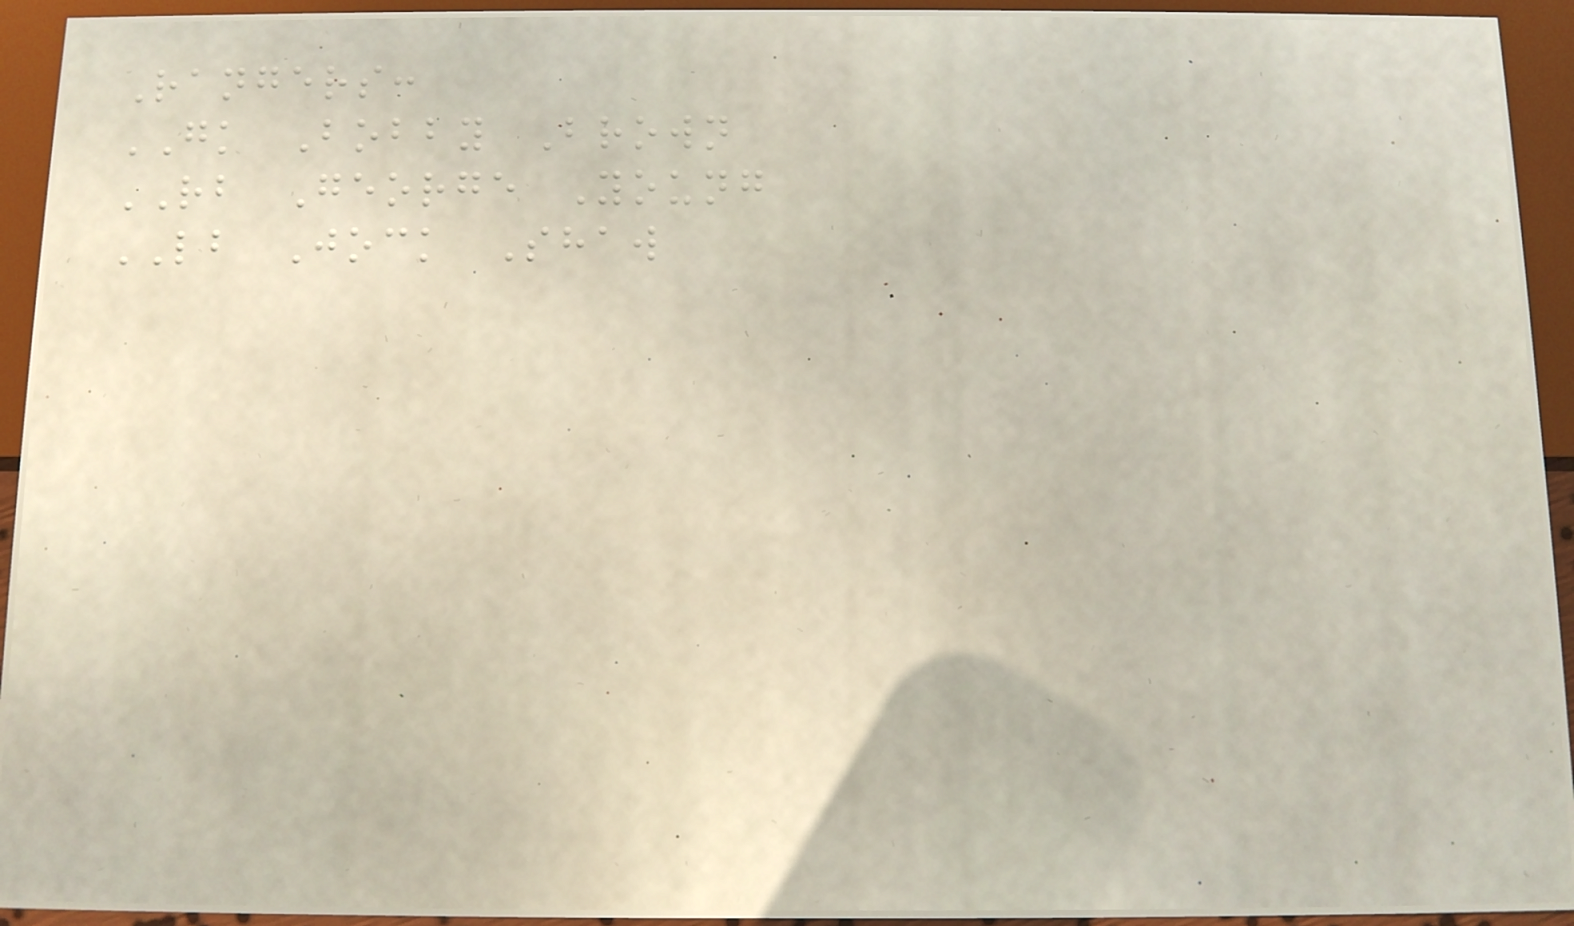Rangers:
GK Bobby Brown
RB George Young
LB Jock Shaw
